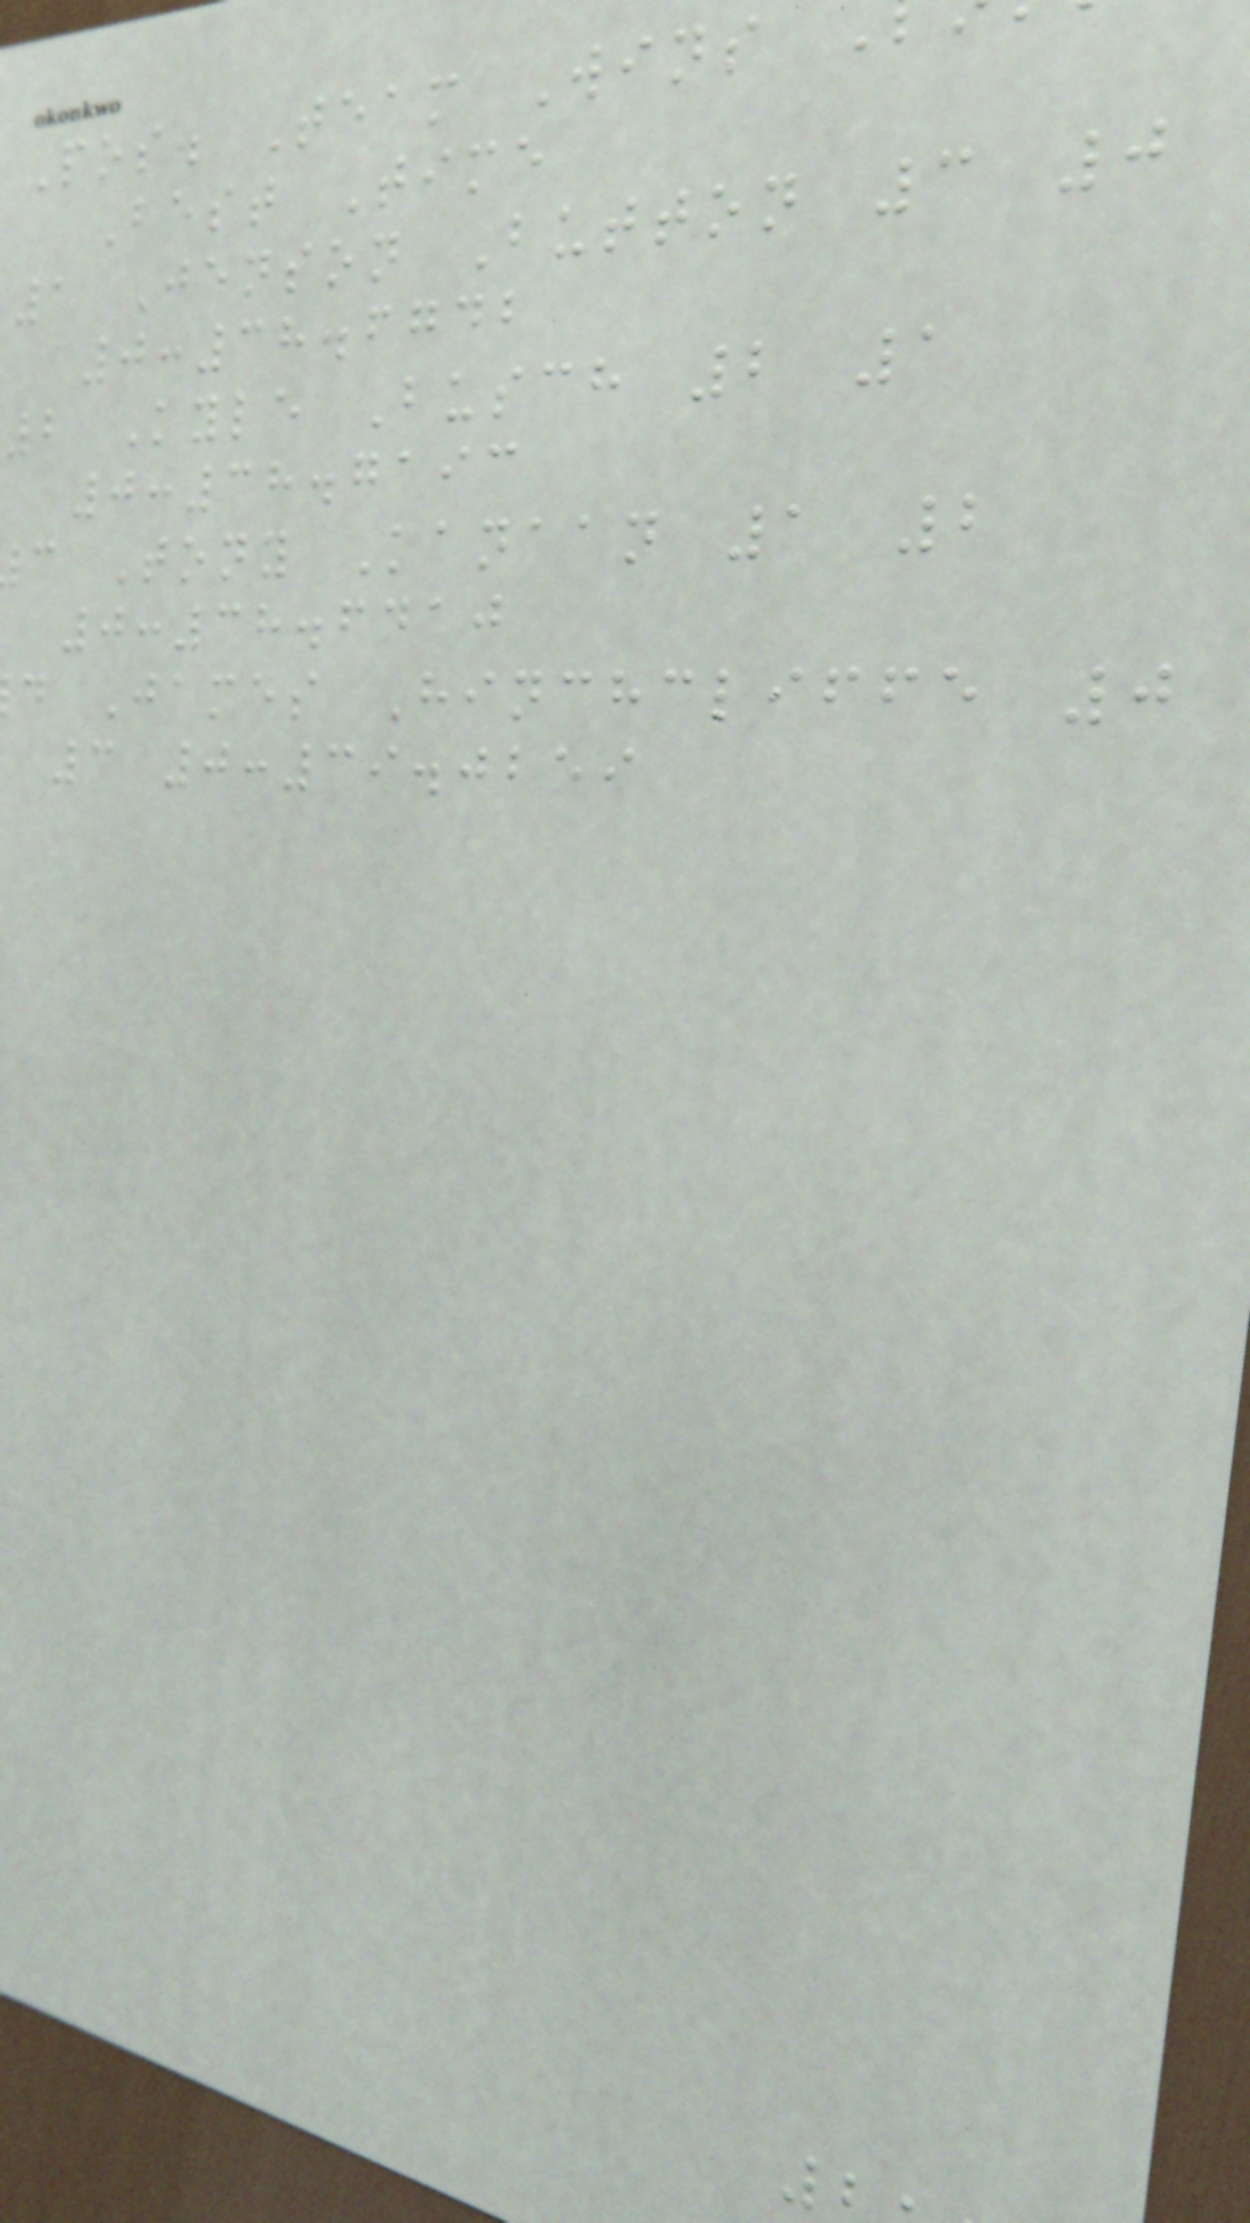Pos. Team Wins
Best Time
1 Jenson Button 3 0
0:38.6742
2 Kyle Busch 2 1
0:38.7193
c Tony Kanaan 1 2
0:38.6410
d James Hinchcliffe 0
3 0:39.0259
